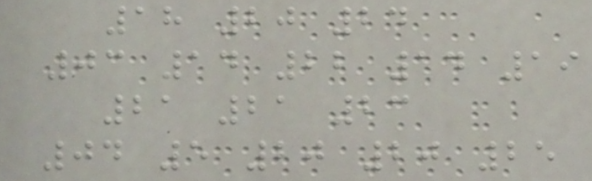18 20 24
03 14 22 14 19
21 21 23
04 5 20 20 25
